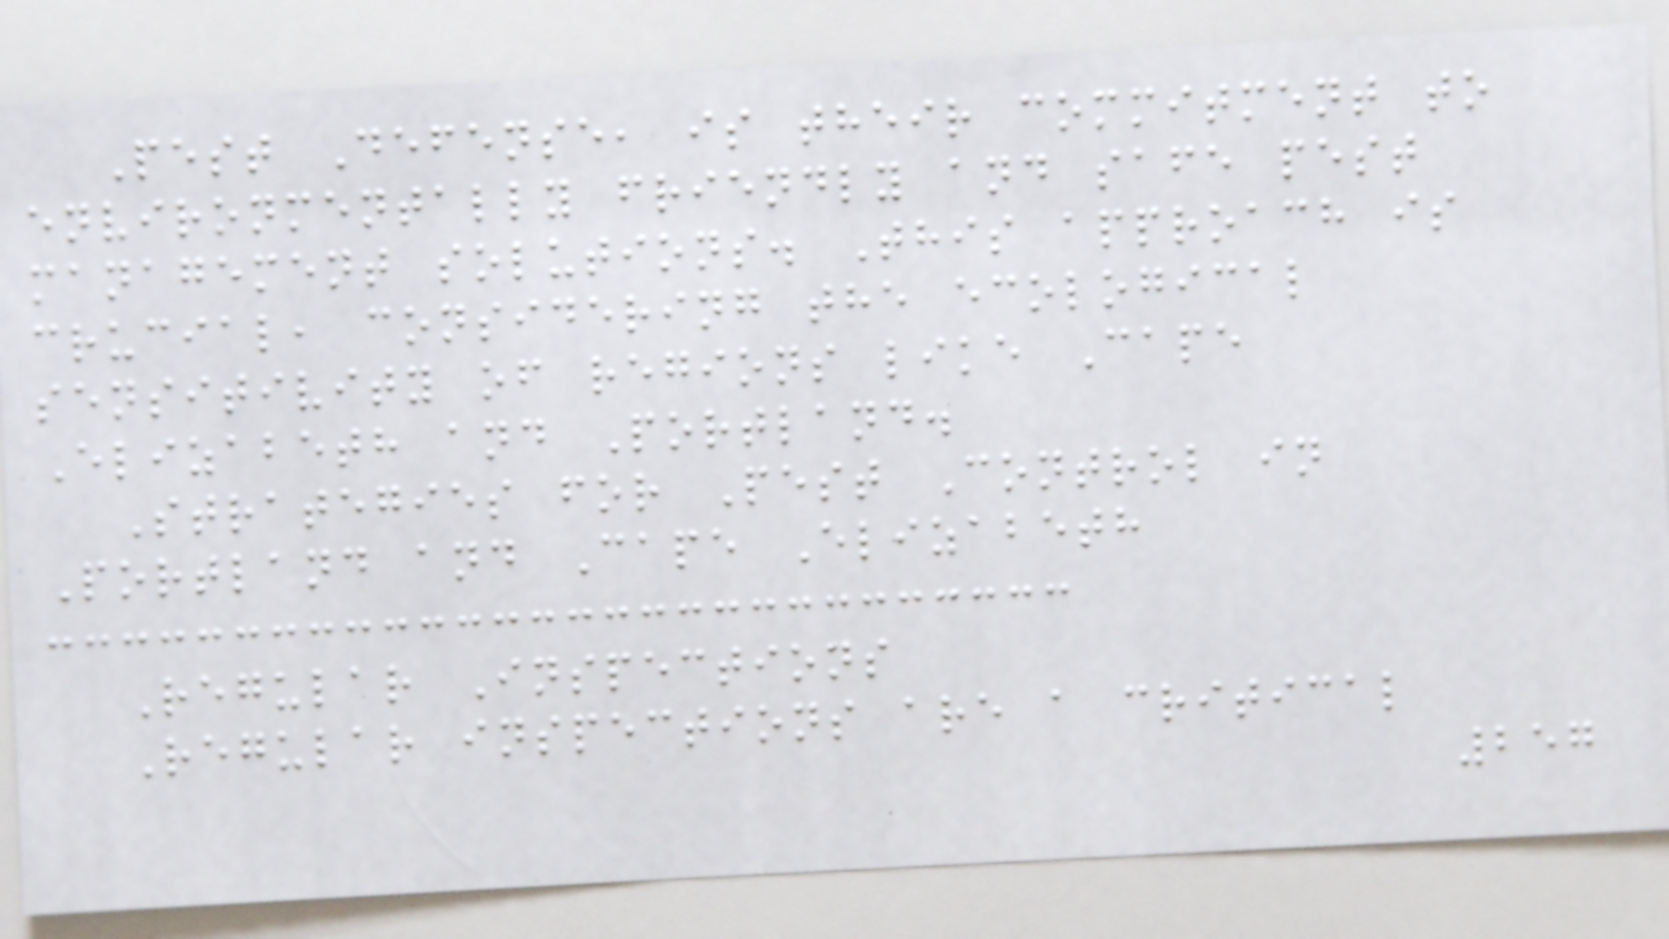Pest Defense, is their commitment to
environmentally friendly and safe pest
management solutions. This approach is
crucial, considering the ecological
sensitivity of regions like Cape
Elizabeth and Portland.
Strategies for Pest Control in
Portland and Cape Elizabeth
Regular Inspections
Regular inspections are a critical
257
